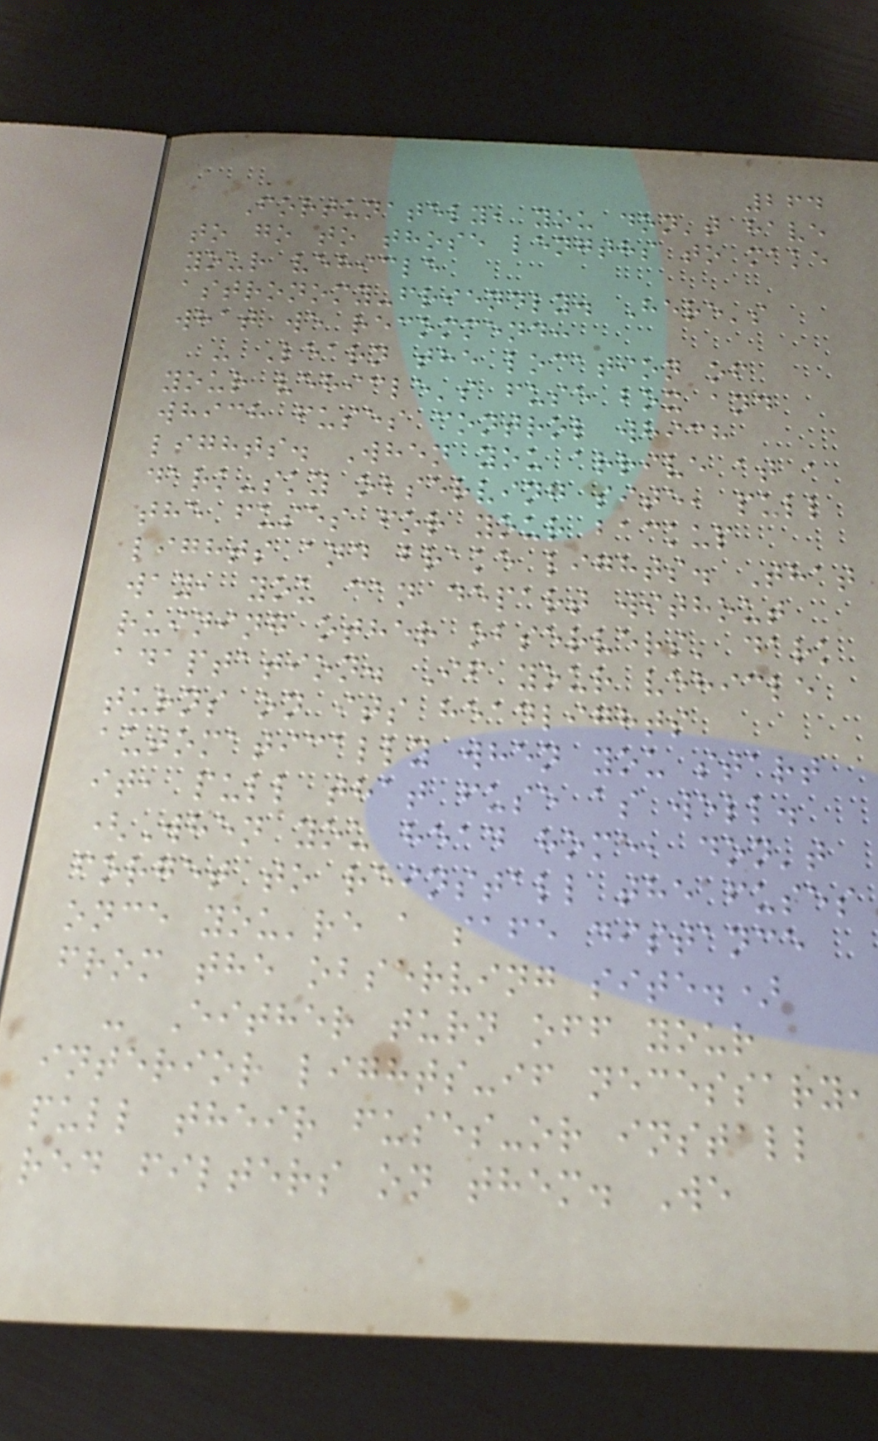264
Fortunately, you don't have
to go to those lengths to make
your vehicle
astronomy-friendly. Here's
what we recommend:
- Learn the location of
your vehicle's fuse box and
which fuses control which
lights. When you arrive at a
dark-sky observing site, pull
the fuses for your backup
lights and brake lights. That
way, you can depart without
ruining other observers' dark
adaptation. If your vehicle
turns on its headlights
automatically when you start
it, pull that fuse as well.
(When you head home, don't
forget to reinstall the fuses
once you're a safe distance
from the observing site.)
- Either turn off your
interior lights-if necessary,
pull their fuses-or install
red filters on them. We
